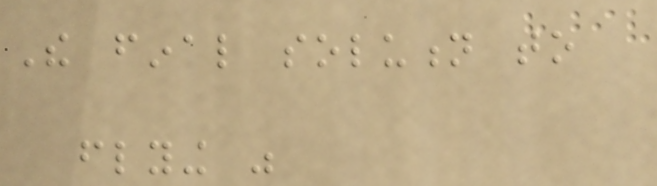The final solution to
flying was
